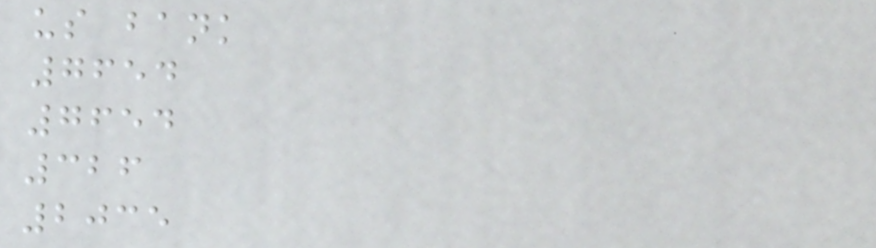us bank
7654
7654
326
2035
